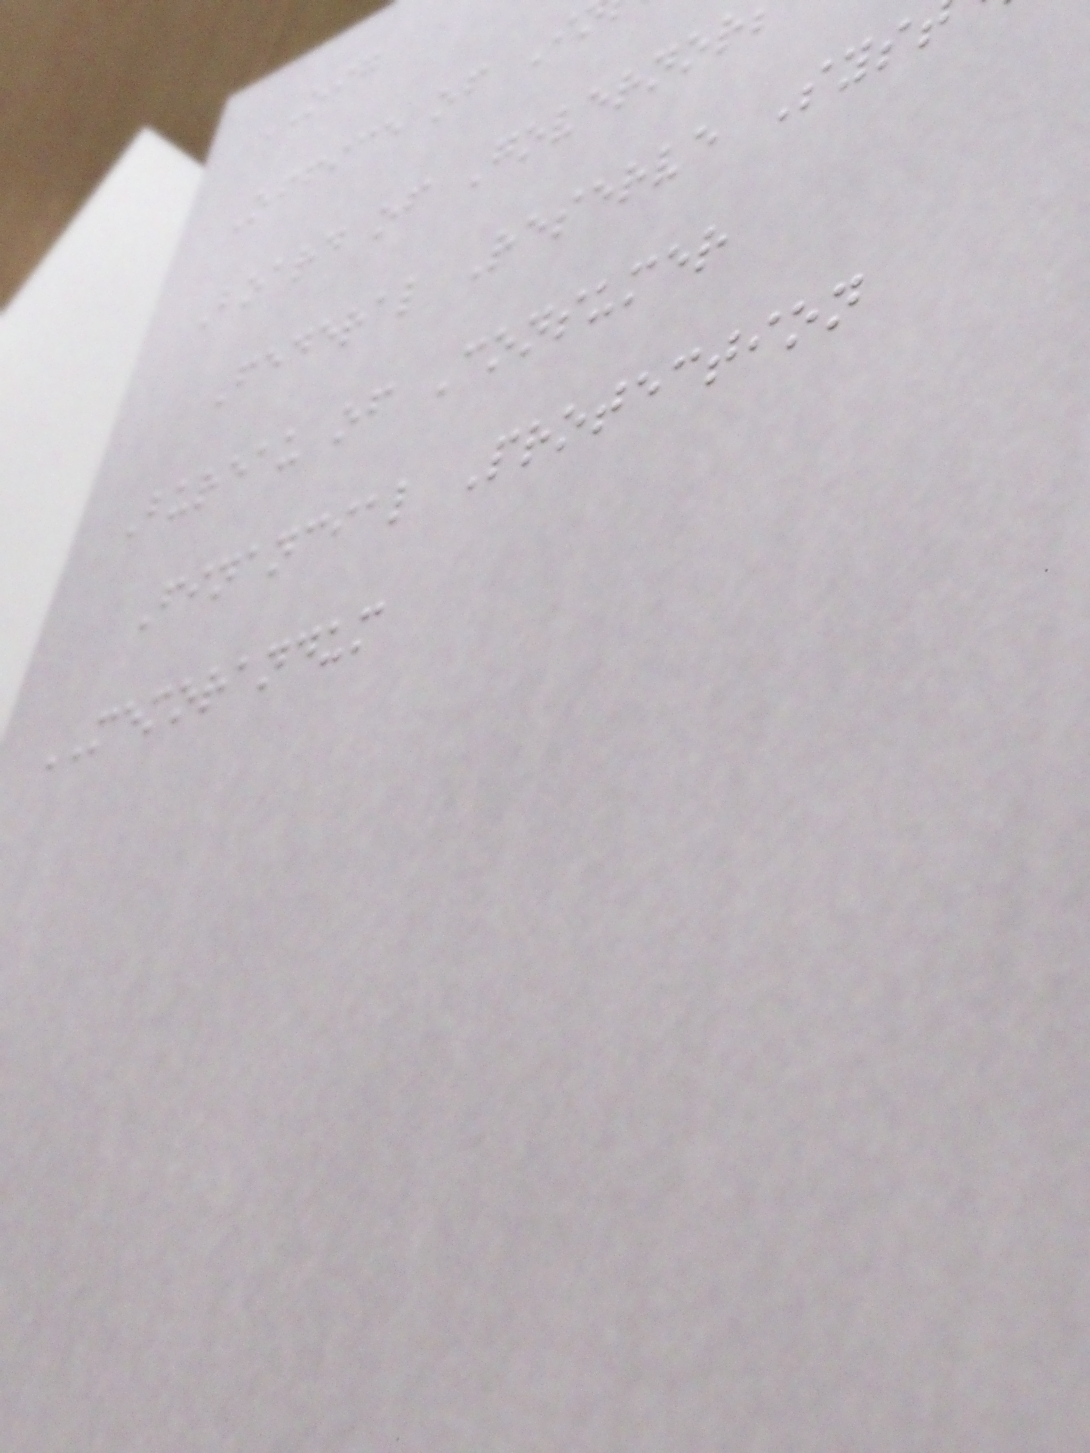OIG
Office of I
Board of Governor
Federal Reserve Sys
Bureau of Consumer
Financial Protection
MEMORANDUM
